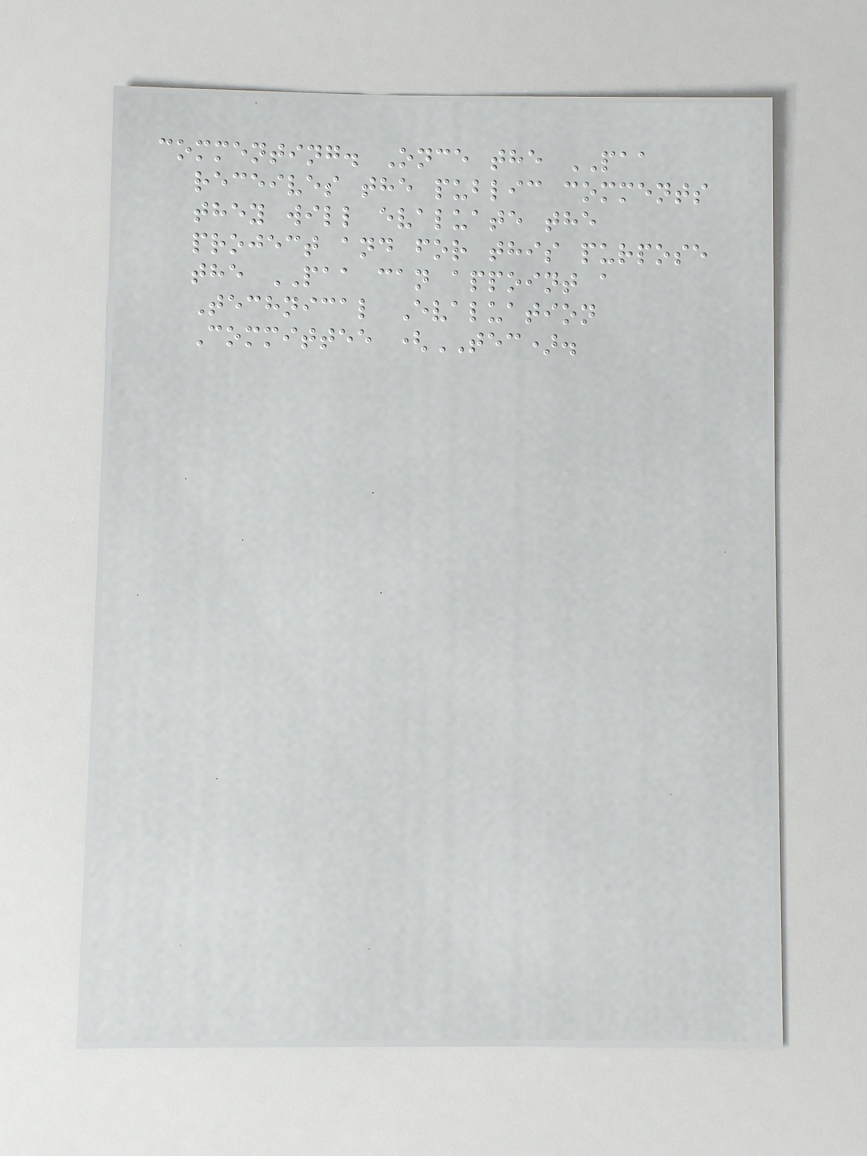commenting. Once the PAA
receives the public comments
they will evaluate the
project and for this purpose
the PAA can appoint a
Technical Evaluation
Committee (TEC).
